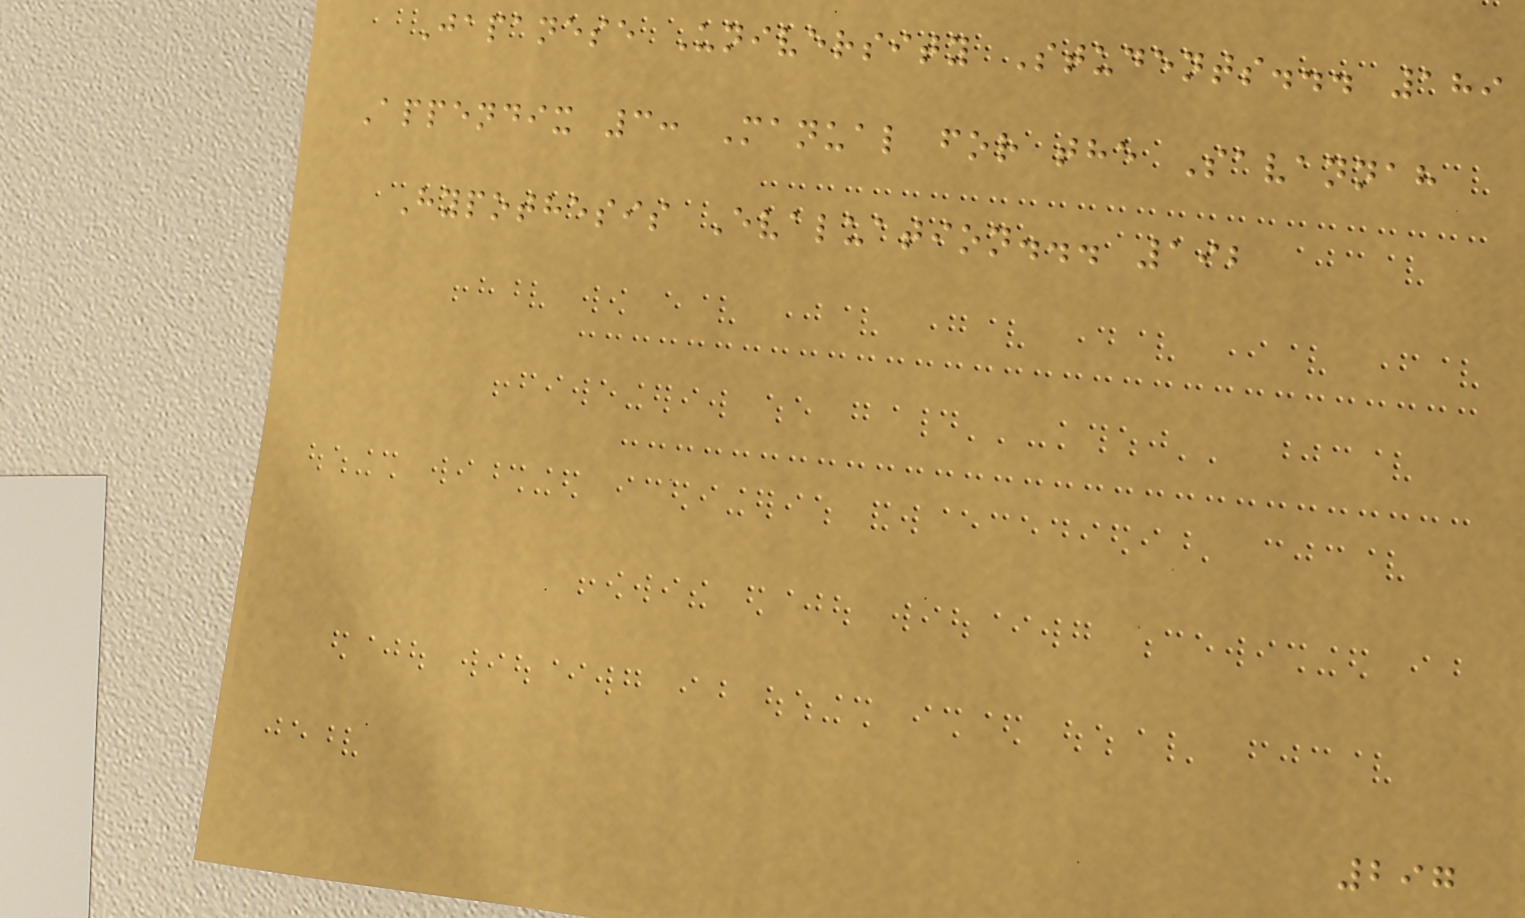Japanese University Students... 189
Appendix 3: Manual for the Savannah
Hypothesis Evaluation... 192
297
